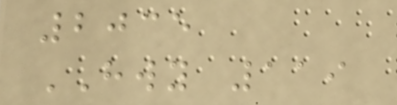2035
HWY 119
